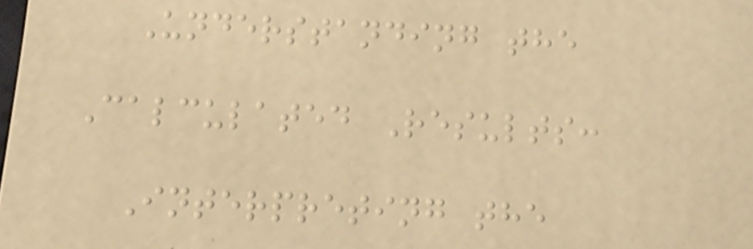Understanding the
Calculated Results:
Interpreting the
